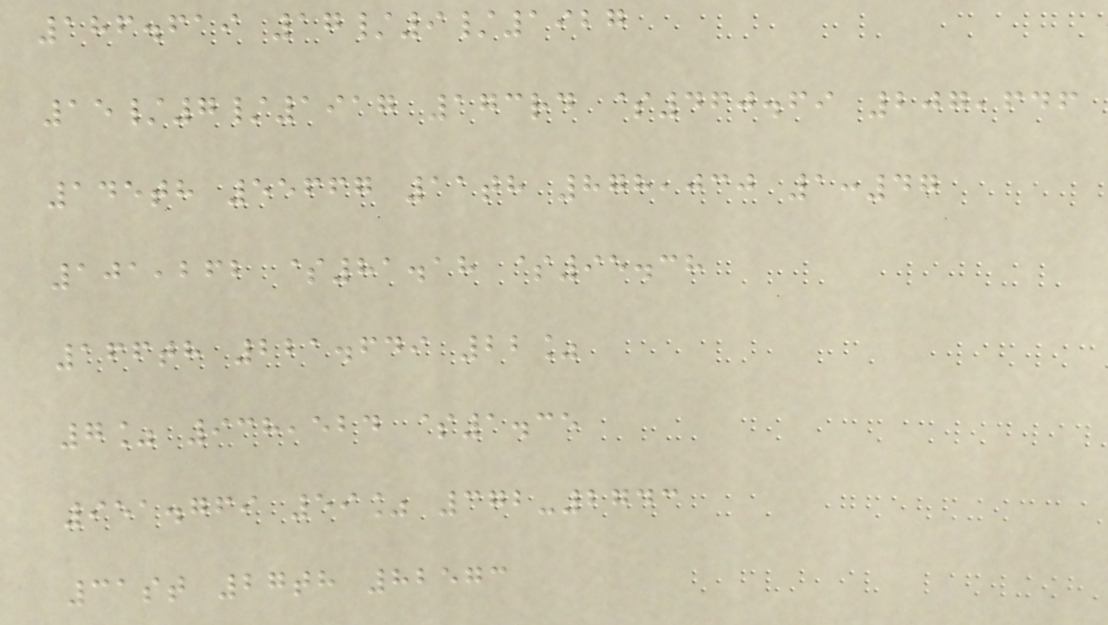186.619 17/9/1927
15/7/1917 173rd $460.69 207,646
145th 55667 11th 878,030 1:47
101,262 $81.18 $95.38
166th 221.649 22%
7% 938,524 $1.35
951.769 59% 372-2743
31st 27th 82573
